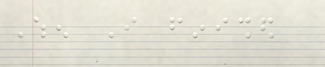When I finished
